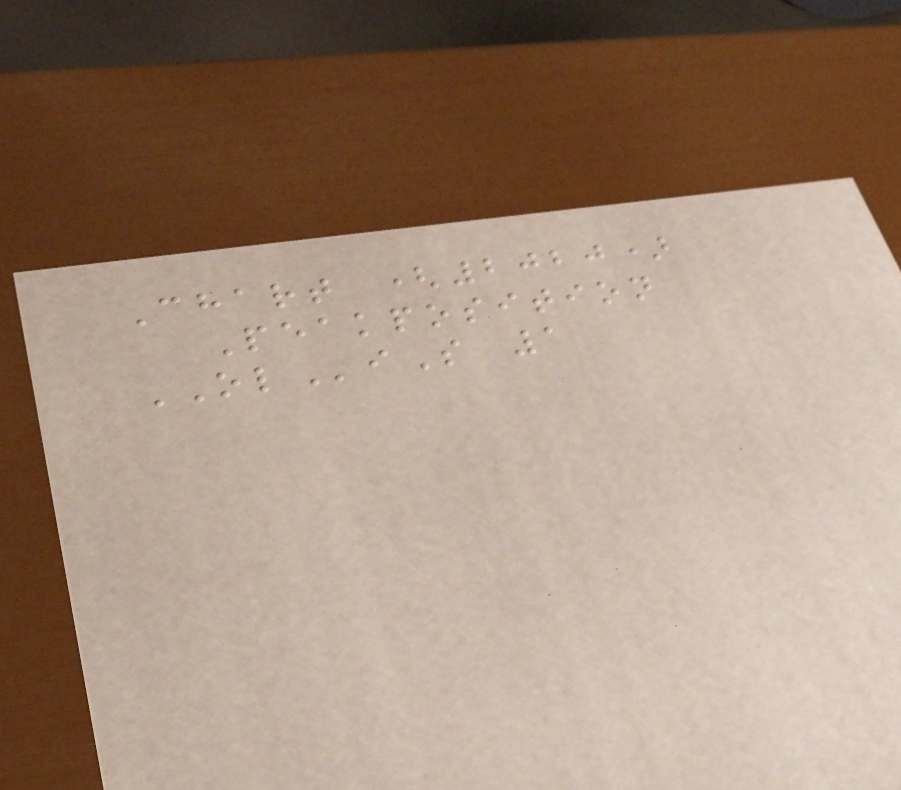Chart (2020)
Peakposition
OLiS 1
